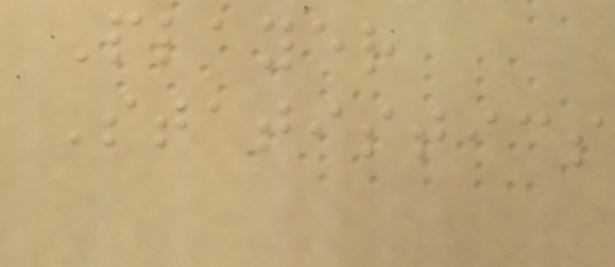Player
Statistics
